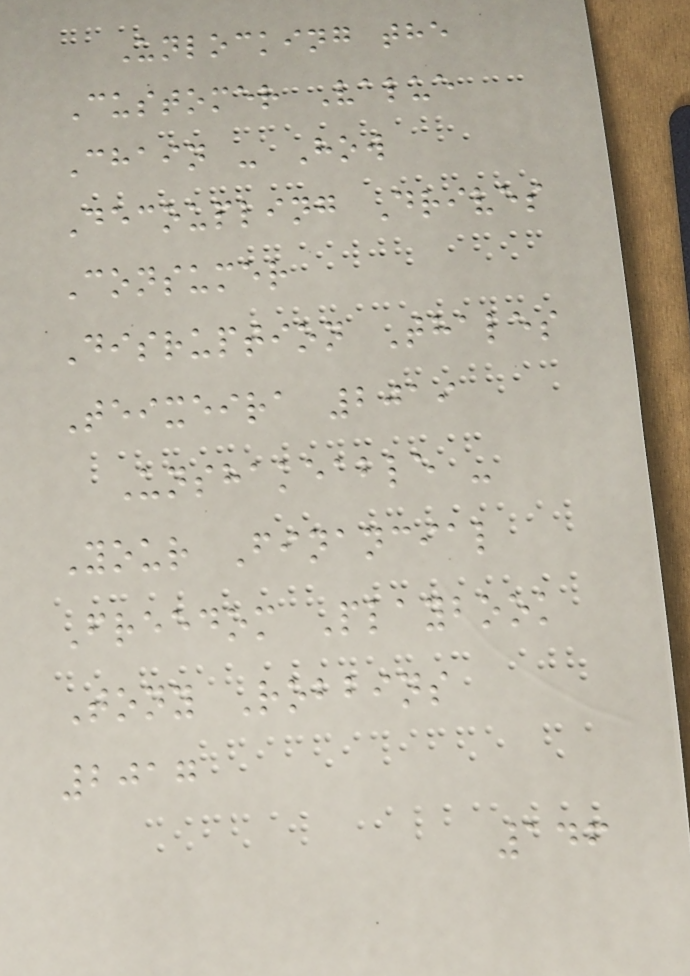Unlocking the
Customer Value
Chain - How
Decoupling Drives
Consumer
Disruption Thales
Teixeira 2019
Unshakeable -
Your Financial
Freedom Playbook
Tony Robbins
2017
146
